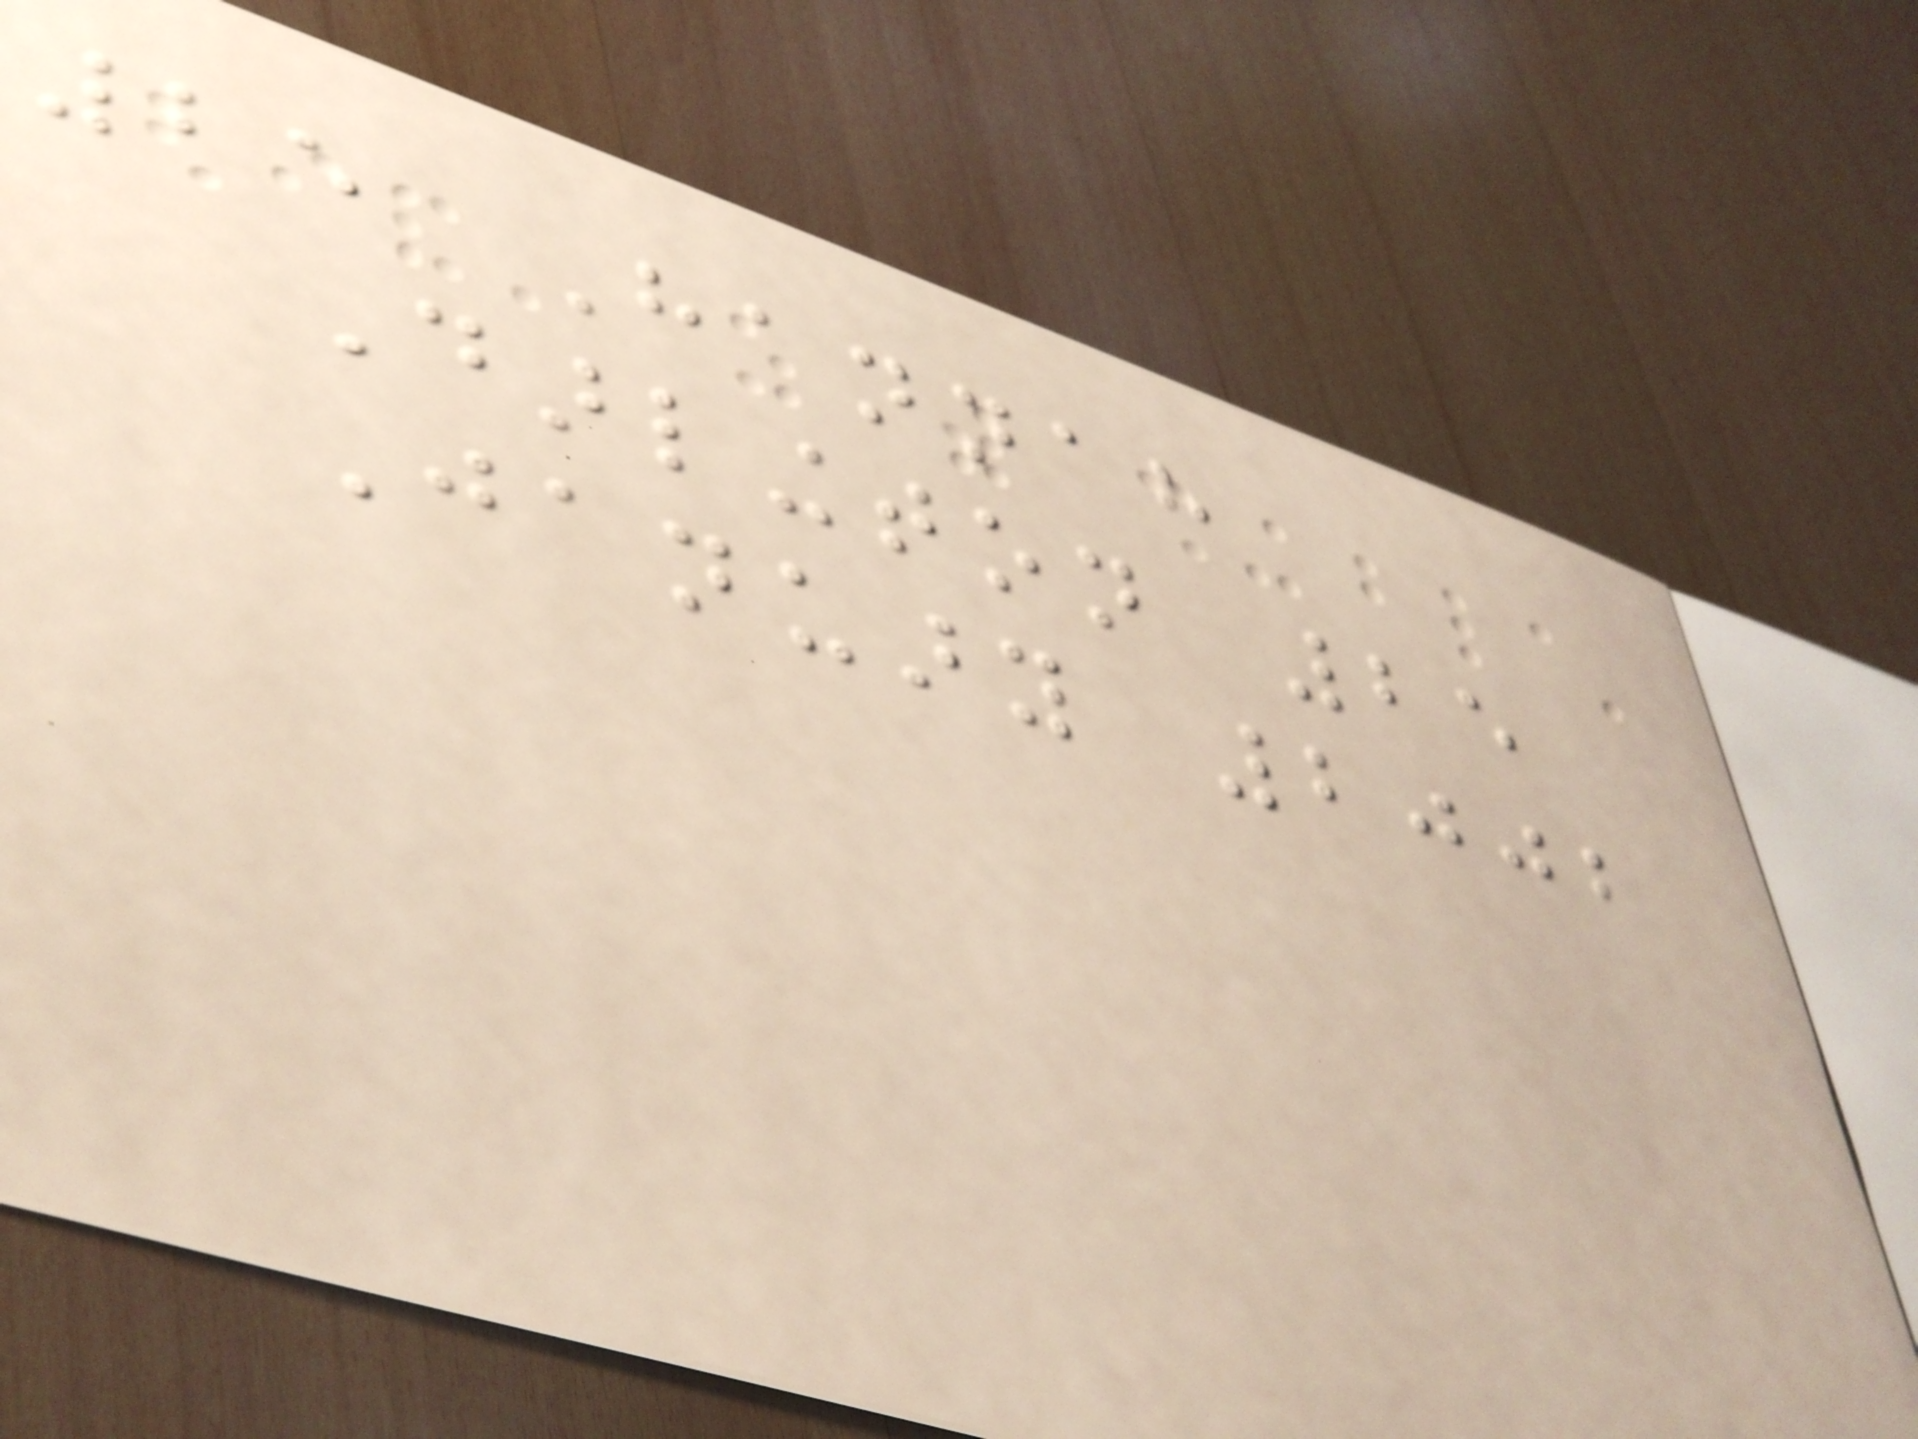25 Hannah
Darlington 25
January 2002
